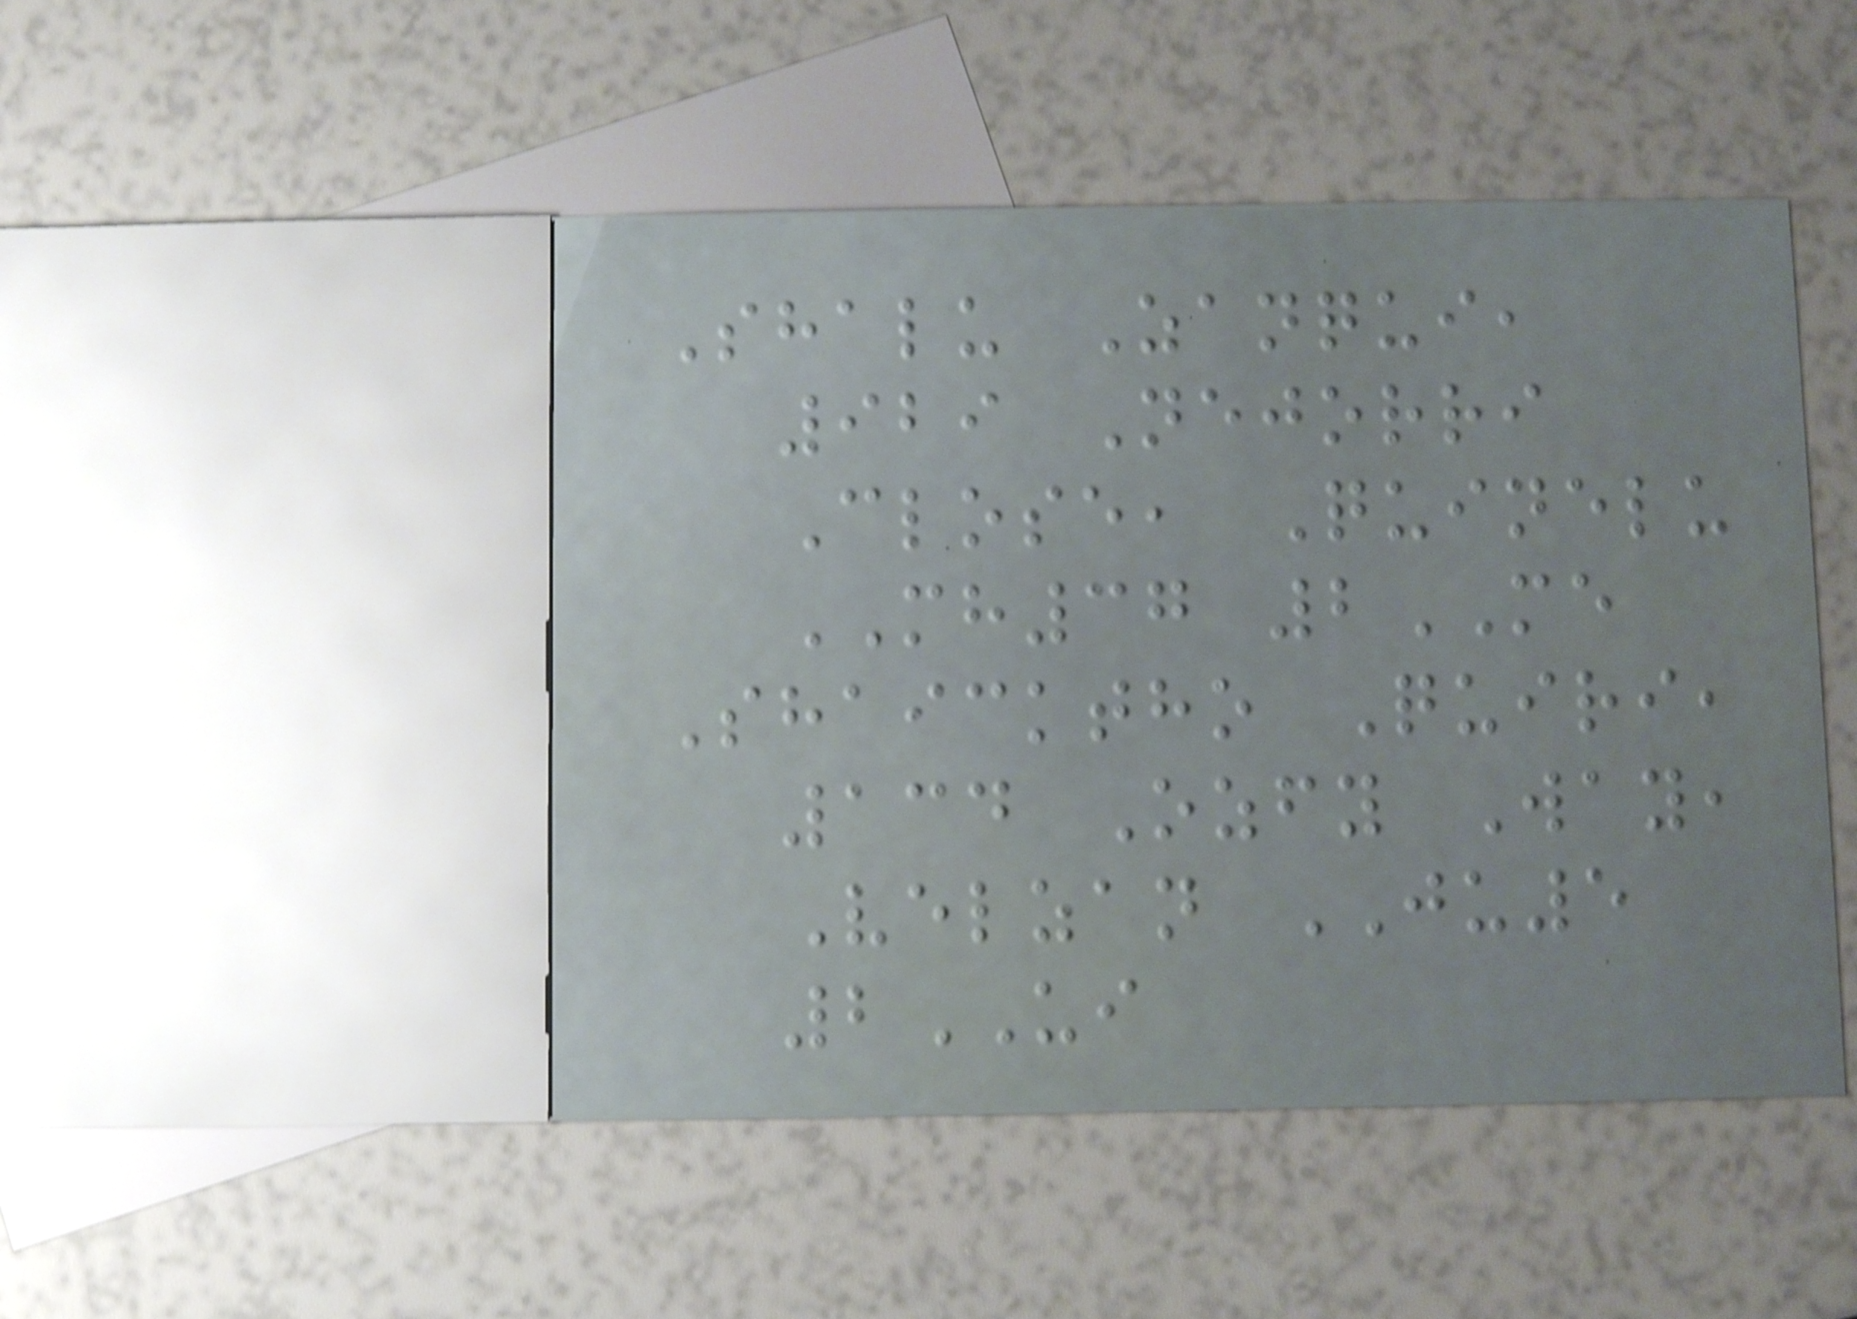Shalu Zanqui,
929 Nejorri
Close, Quinelu
MH37 2ME
Shaicktho Quiri,
134 Ozfy Way,
Velzan JU5
2UI
